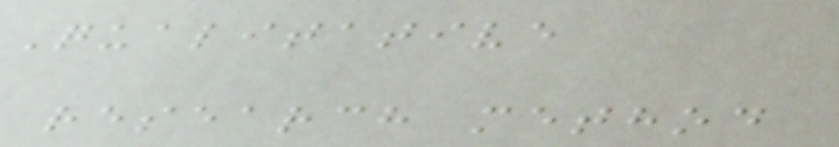Qualitative
research method
